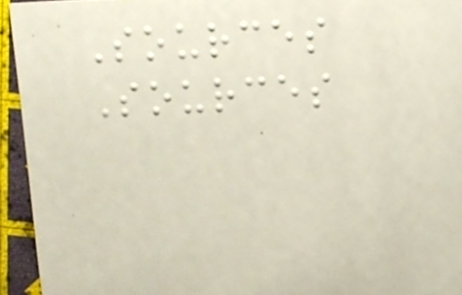Sources
Sources
